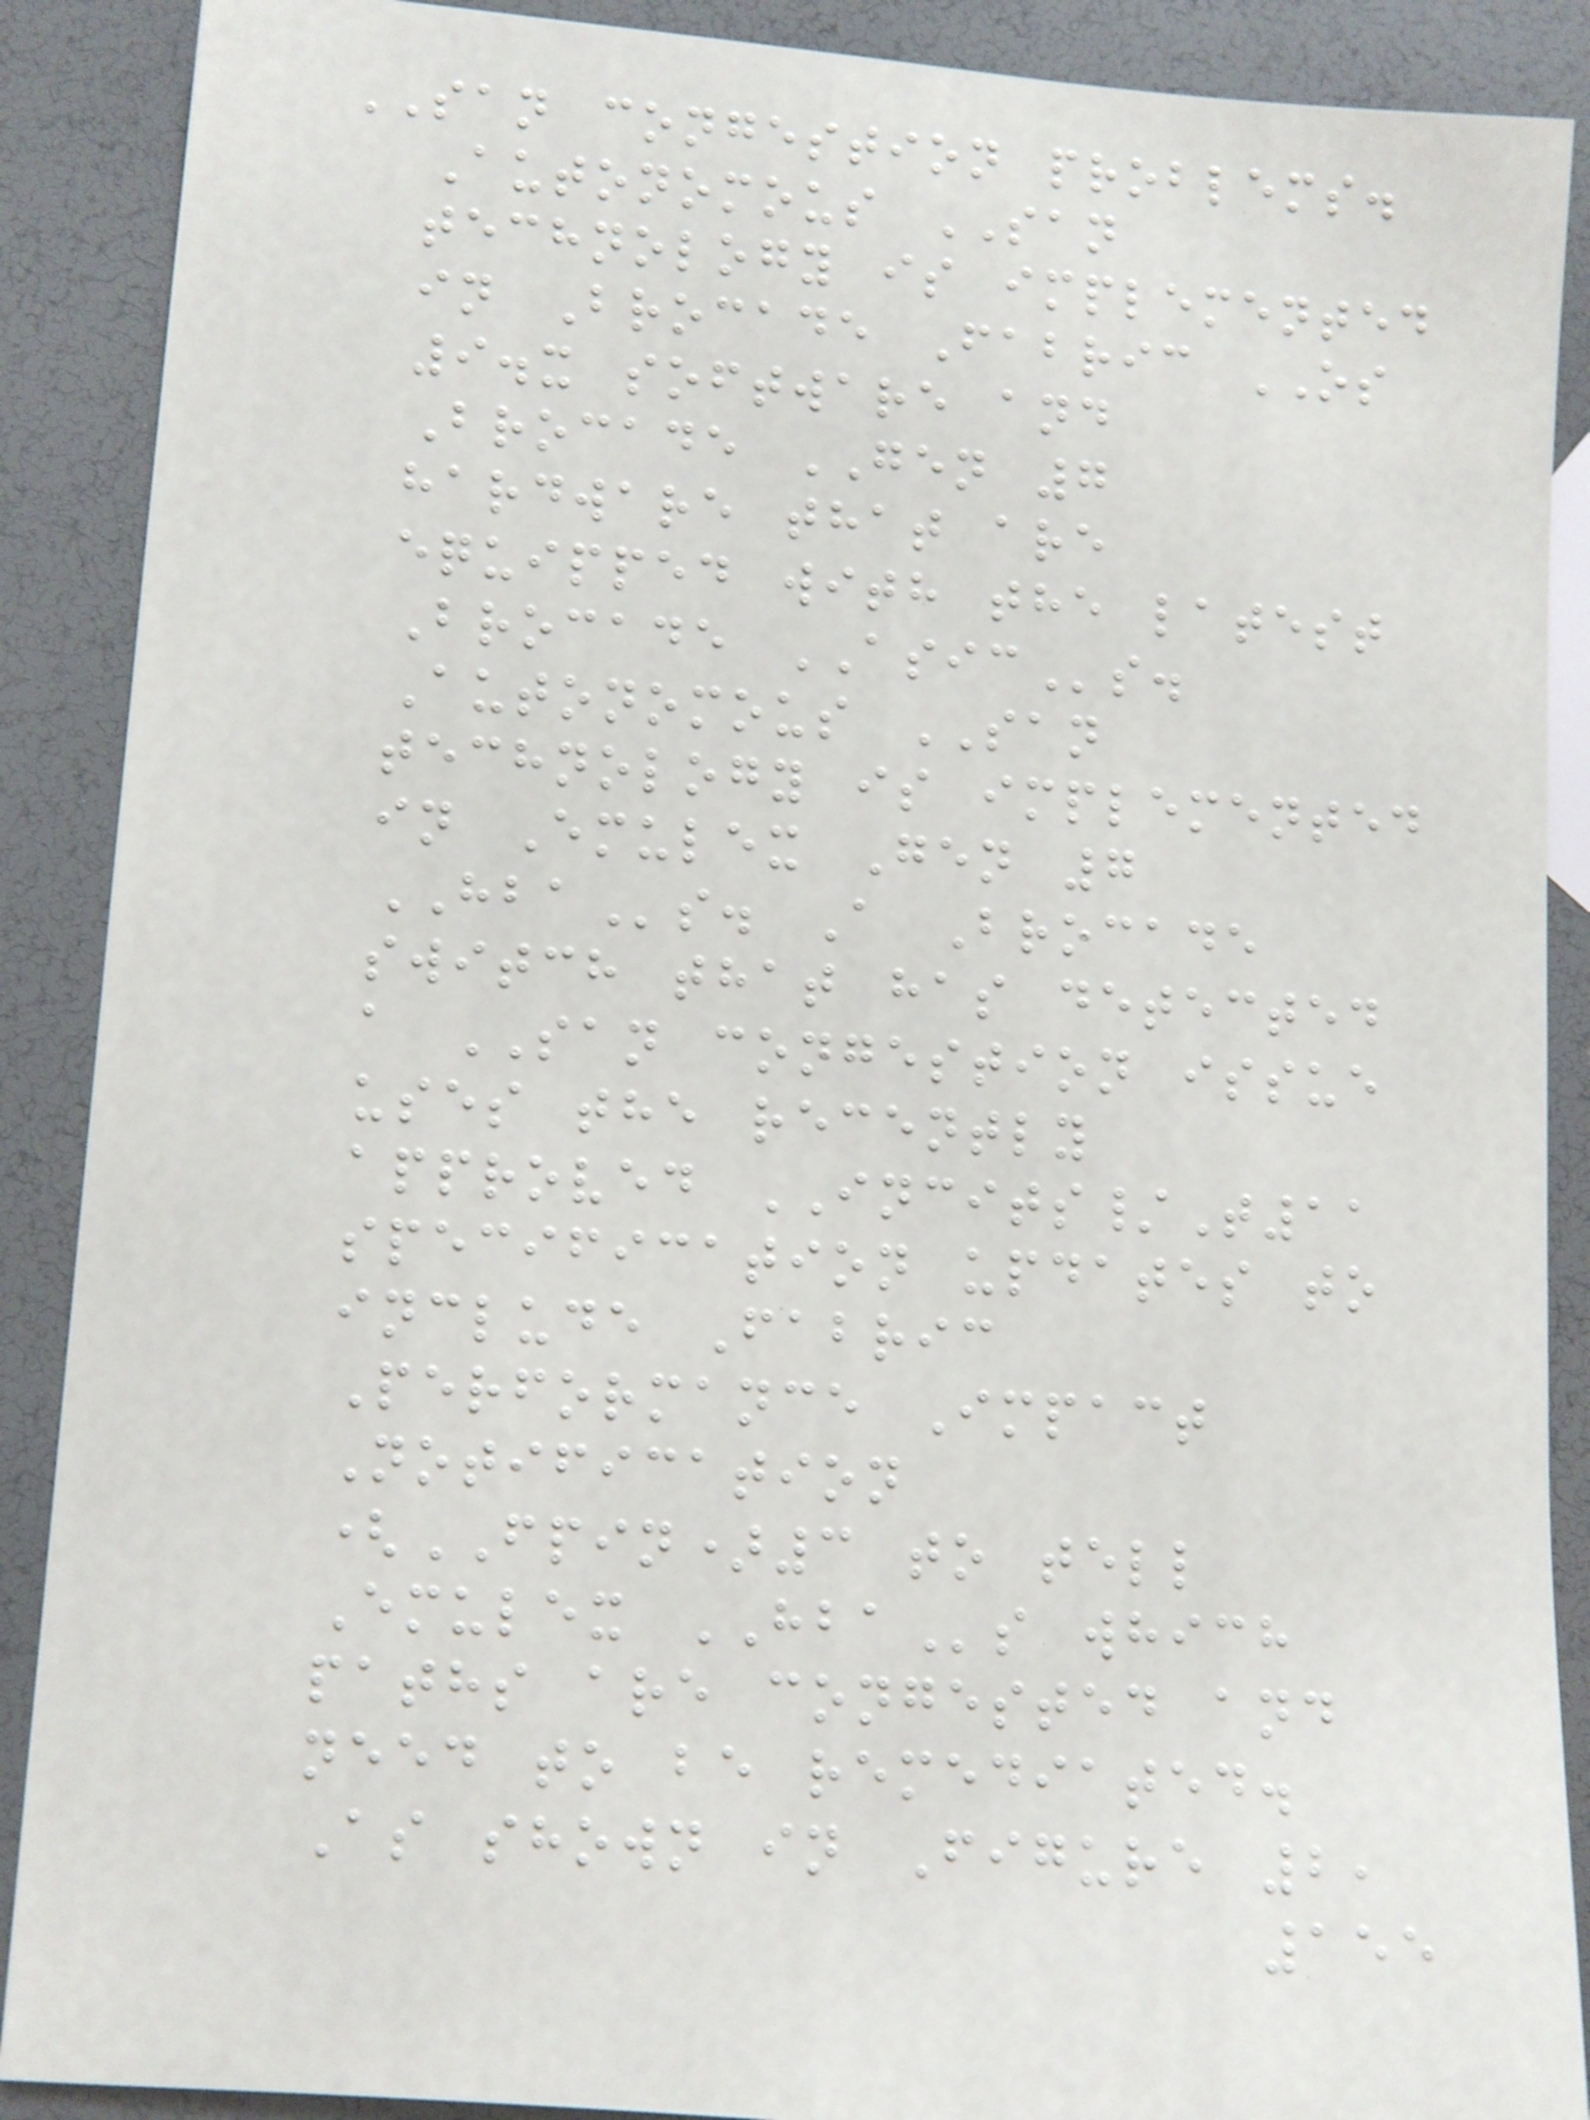SAN congestion problems.
Autonomous SAN
technology is implemented
in Brocade Fabric OS
9.x software and
Brocade GEN 7
hardware that are
equipped with the latest
Brocade ASICs.
Autonomous SAN
technology is implemented
in Emulex Gen 7
HBAs. A Brocade
switch that has detected
a SAN congestion issue
uses the recently
approved INCITS/T11
specification updates to
include Fabric
Performance Impact
Notification
(FPIN)3 to tell
Emulex HBAs which
paths are congested and
need to be remediated.
As shown in Figure 2,
155
